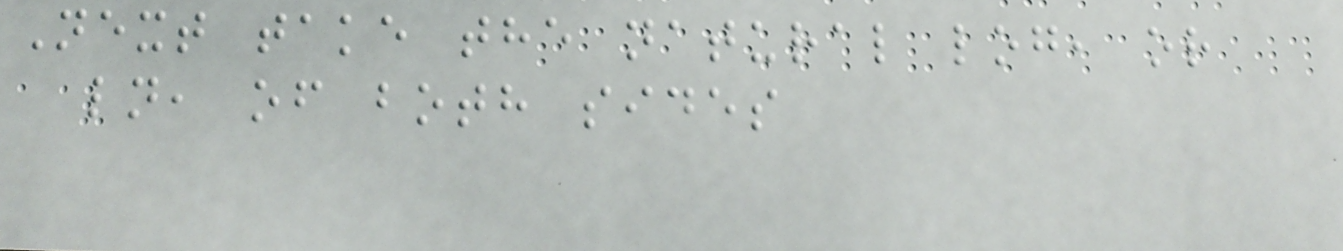Next take the natural log, or
ln, of both sides
